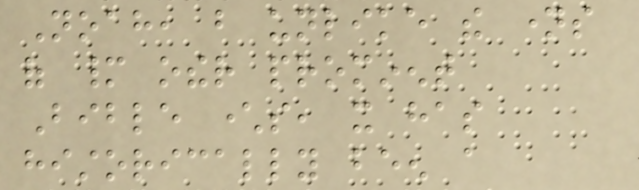Noah, but unlike the names
of many other prominent
Bible characters, it has
historically been a
